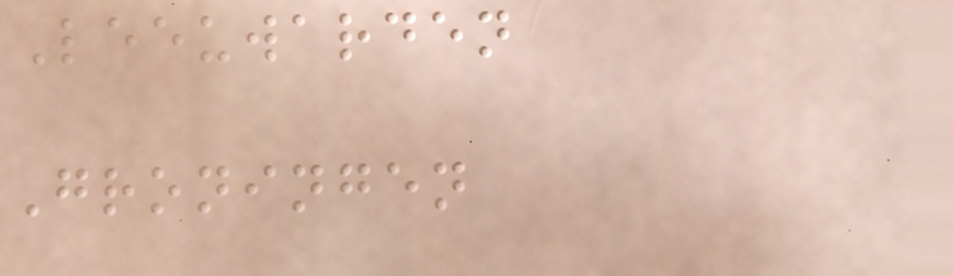Leeuwarden
Groningen
